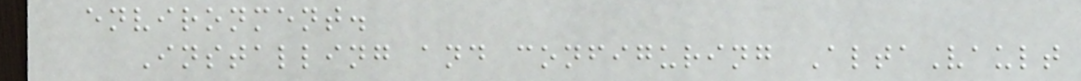environment.
Installing and configuring AltaVault
